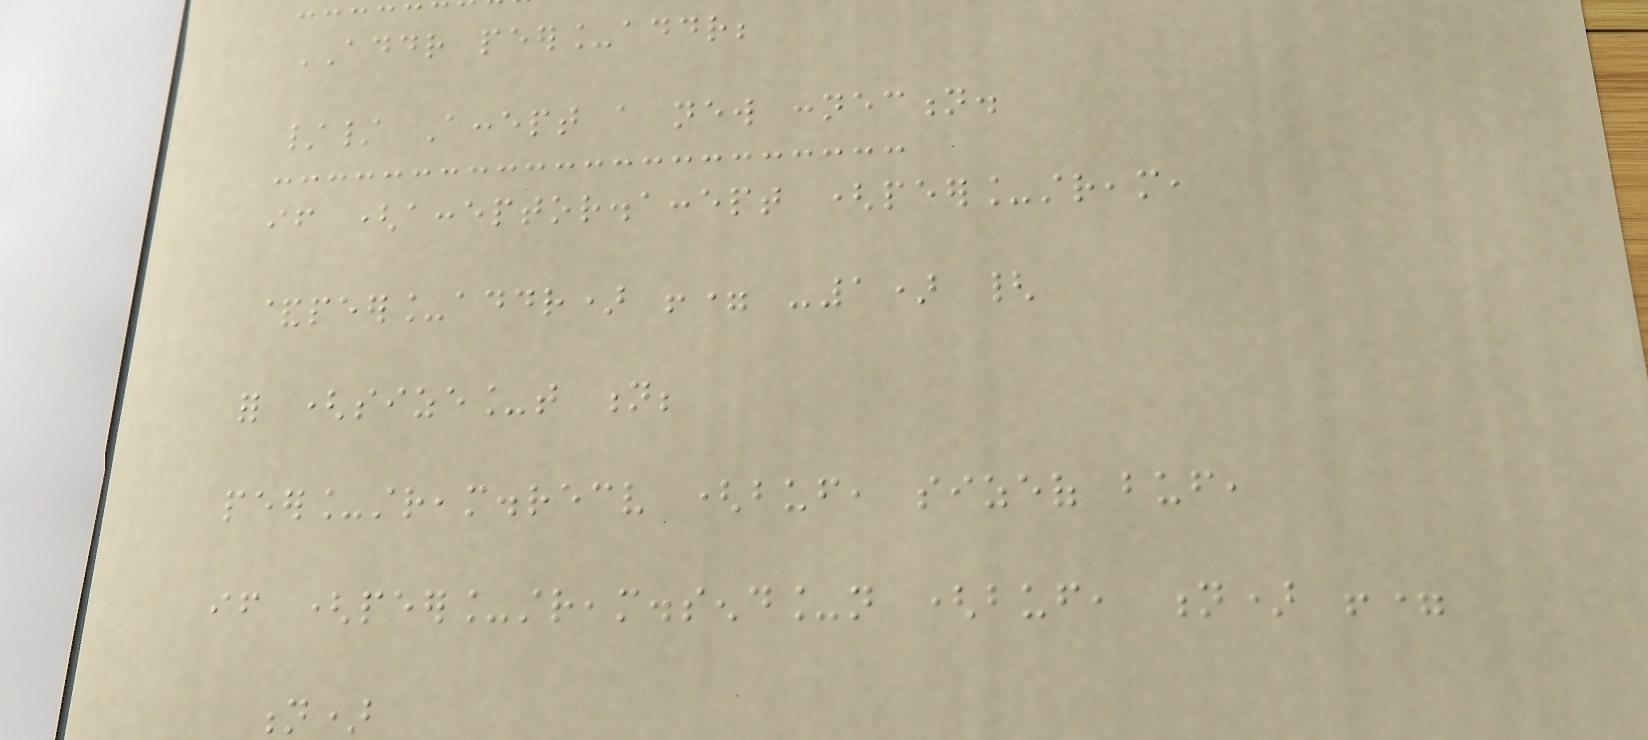ADDR peer_addr;
// Accept a new connection.
if (acceptor.accept (peer_stream,
&peer_addr) != -1) {
for (size_t n;
peer_stream.recv (buf, sizeof buf,
if (peer_stream.send_n (buf, n) !=
n)
